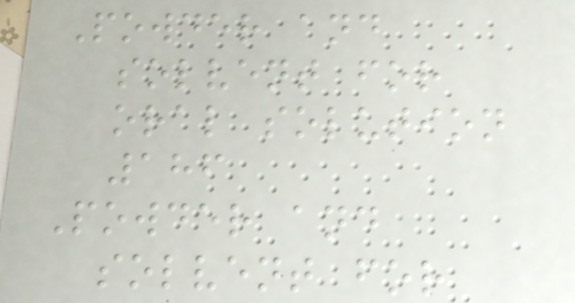Powder and
solvent for
oral solution
186
Powder and
solvent for
